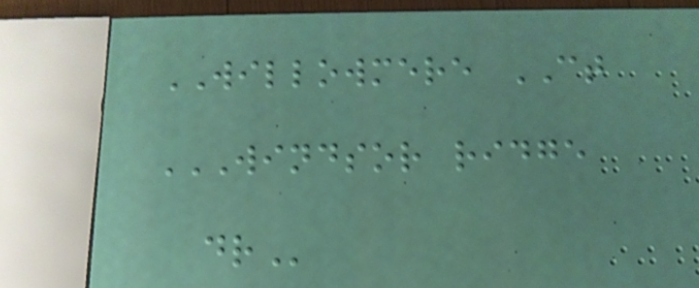WILLOWMERE CT
WINDSOR RIDGE
DR
